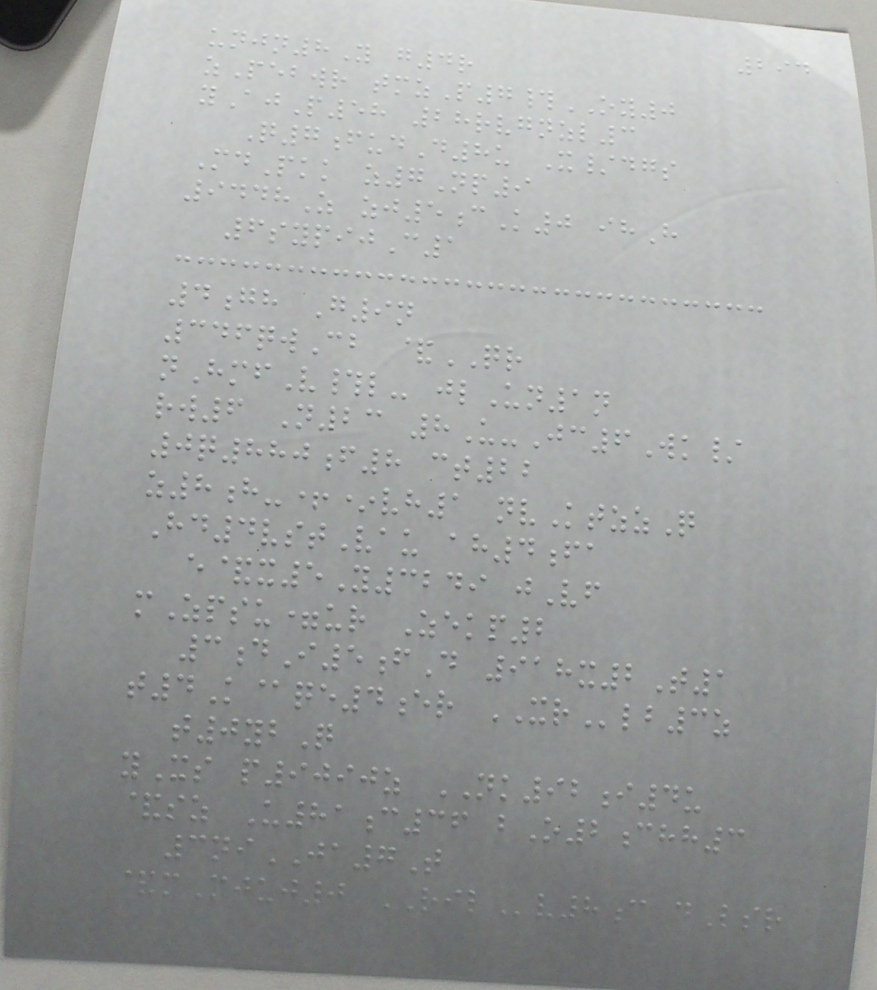294
unjn8Y g4r
zPebwr tmzP7#OY0
yAjP58 28rvgnzl3
Q7fudD8u X/dgs
MdPkk z7Np9
9448Z zj5cK0 ihH
6sypijC1
4gh G9n
346qwCb &QR
nHmfV#l- jlUn1n
rw6 N23 8U-Jc6Wk/
0q880f8 ct22
z8h-+*vh1 nvKtzzQ
Hd4vstVau ah4fa
e&x5Y3249 jVf
mZpsu=ur Zekp2
3dI5fD 918x2T1
t4K@qe4er XRlb3z
t0ybQ
yXs p9090z NK92i4u
&sz U81c36 bO2chh3
3niJA7T
&mMjuj0 RILv8c dLsr
